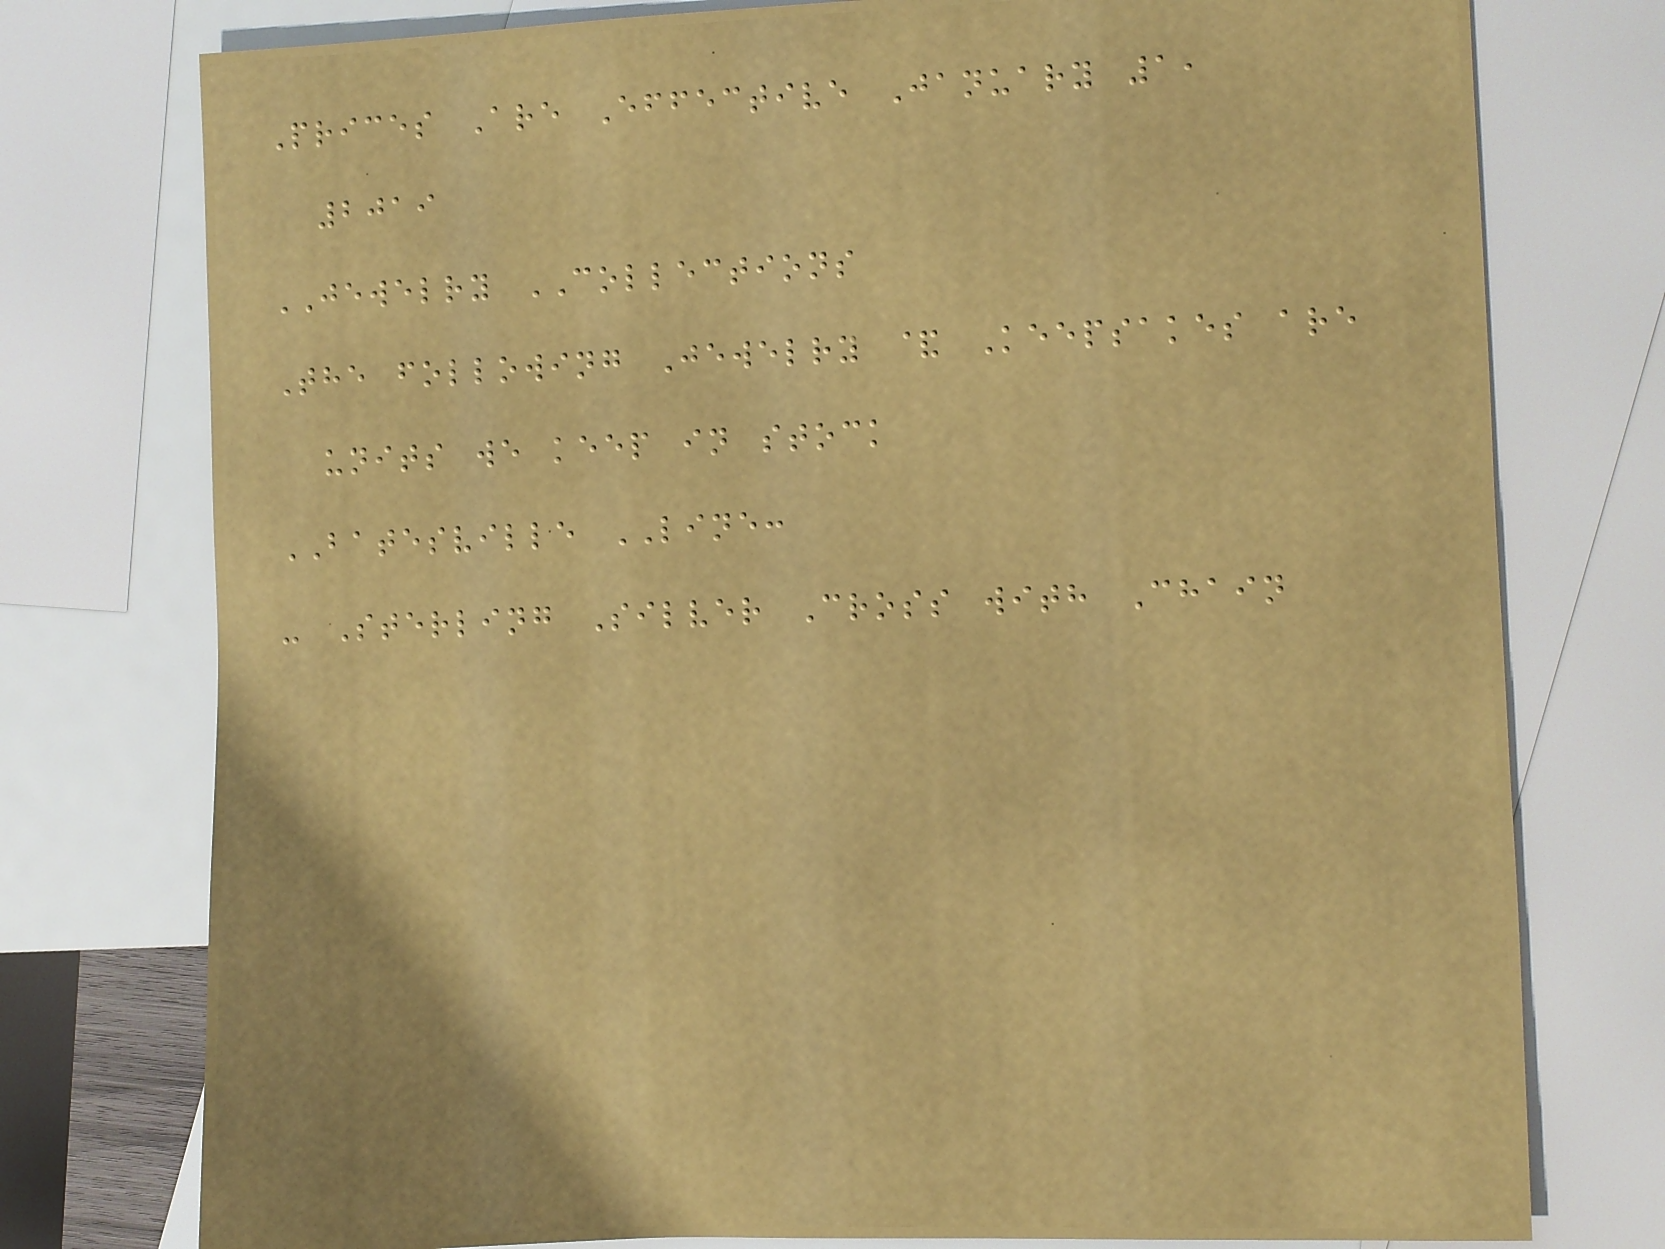Prices Are Effective January 1,
2019
JEWELRY COLLECTIONS
The following Jewelry & Keepsakes are
units we keep in stock
BATESVILLE LINE:
- Sterling Silver Cross with Chain
